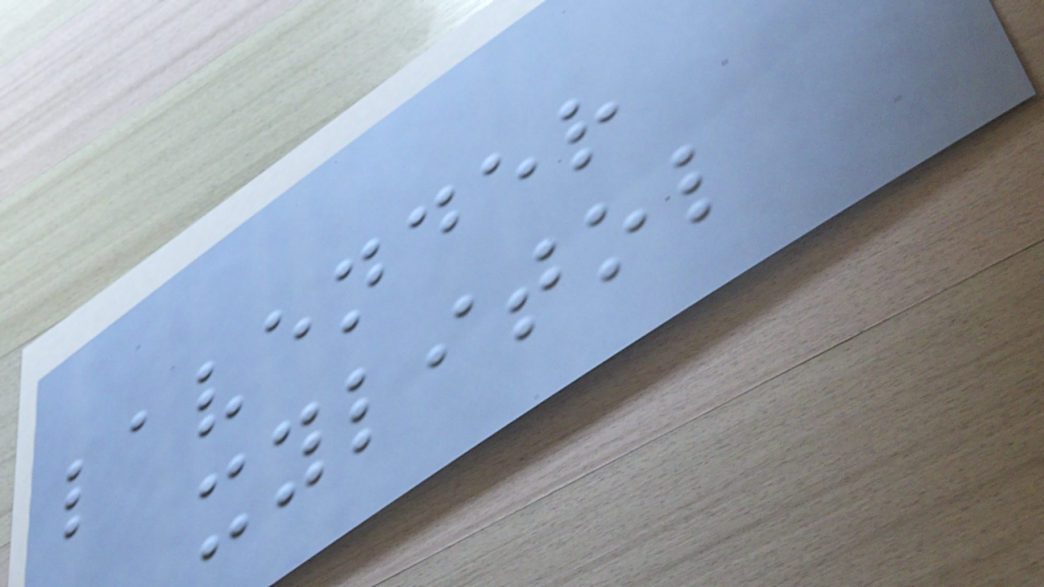lavender
xylitol
